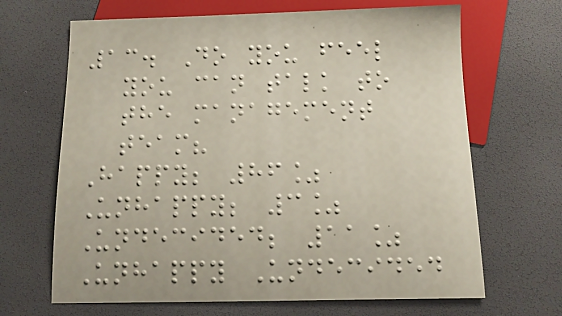13. Do you feel
you can talk to
the management
team?
Happy; 86%
Unhappy; 3%
Undecided; 11%
Unhappy Undecided
